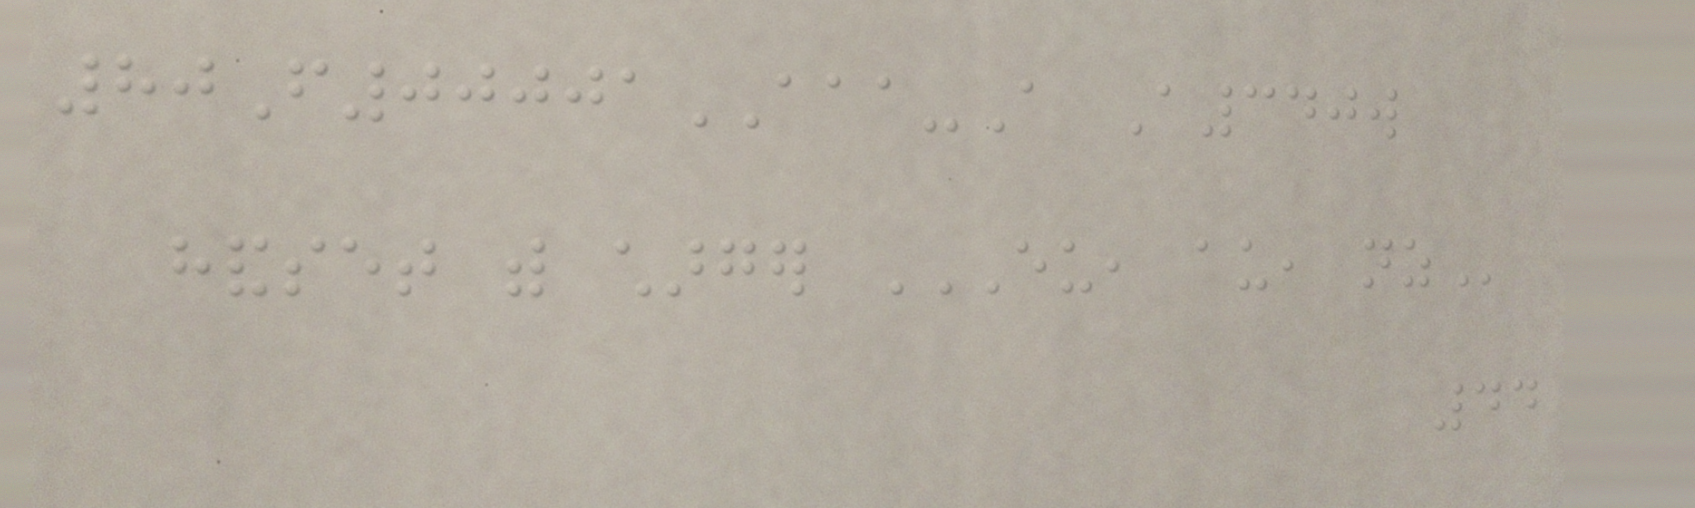80F00001AAA-A A340w
handset with charger EU, AU, NZ
44
